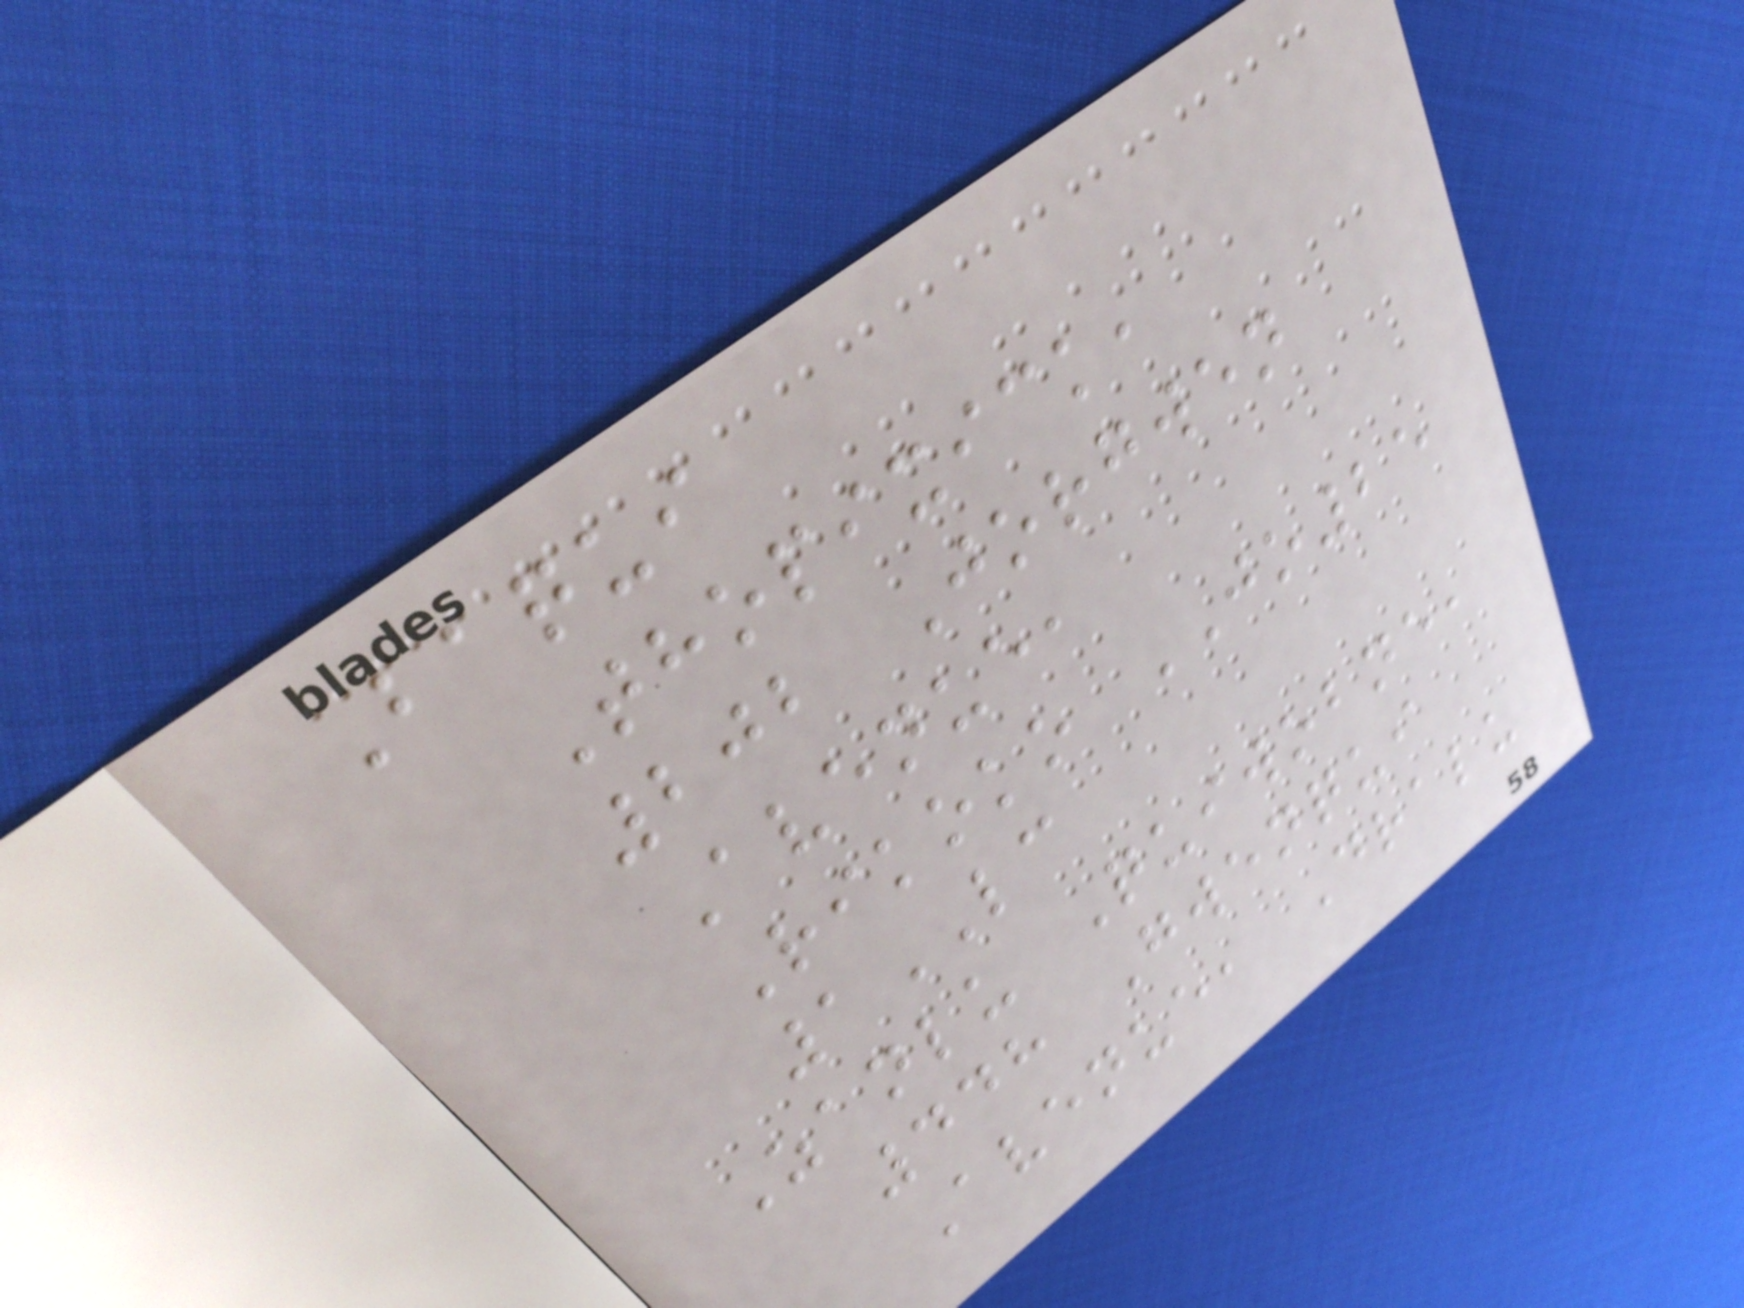Baqui
Thopixick,
202 Jorgwen
Avenue,
Rikoko JO25
1LC
Zanlu Quiwobne,
448 Gwenqui
Avenue, Dralu
